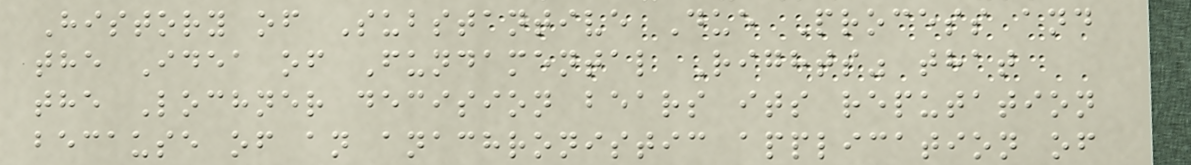History of Substantive Due Process and
the Idea of Fundamental Rights" that
the Lochner decision bears its reputation
because of an anachronistic application of
